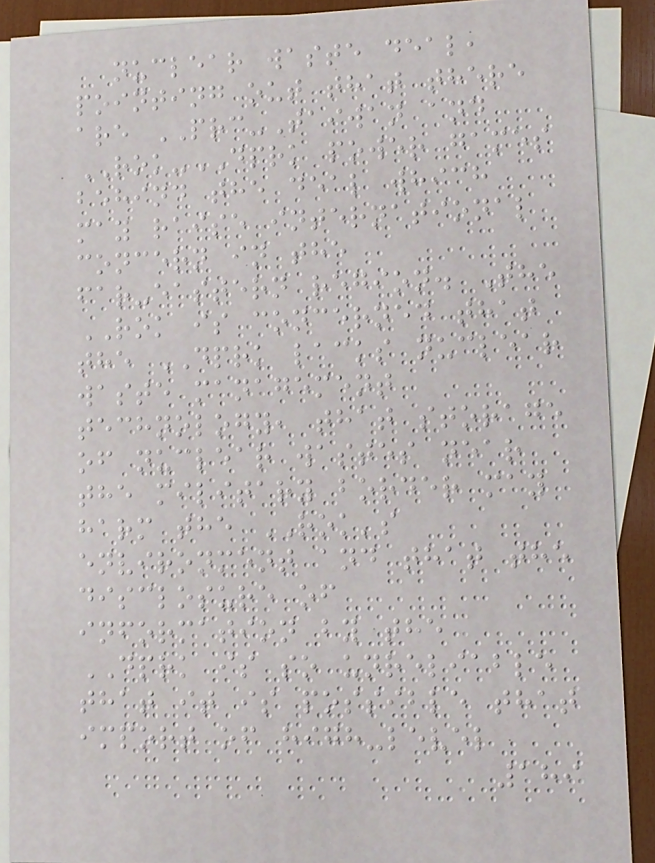nuclear waste deal,
pointing out that there
are PRC-Taiwan and
ROK-DPRK power games
behind the deal which
may raise international
concern in the
far-eastern region. The
ROK is concerned that
the DPRK lacks nuclear
waste management
technology, that storage
of nuclear wastes near
the military border may
harm the ROK's
environment and that the
disclosure of
information by the
DPRK is so unreliable
that it is possible that
import of high-level
189
